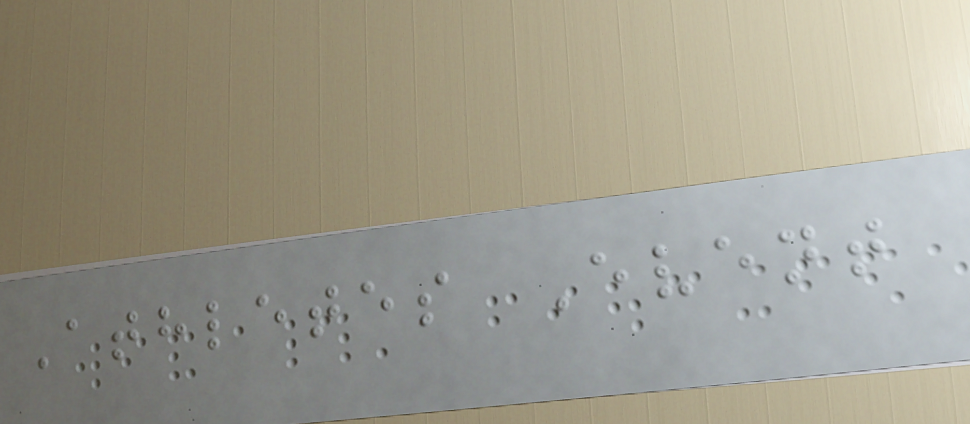Athletes Event
